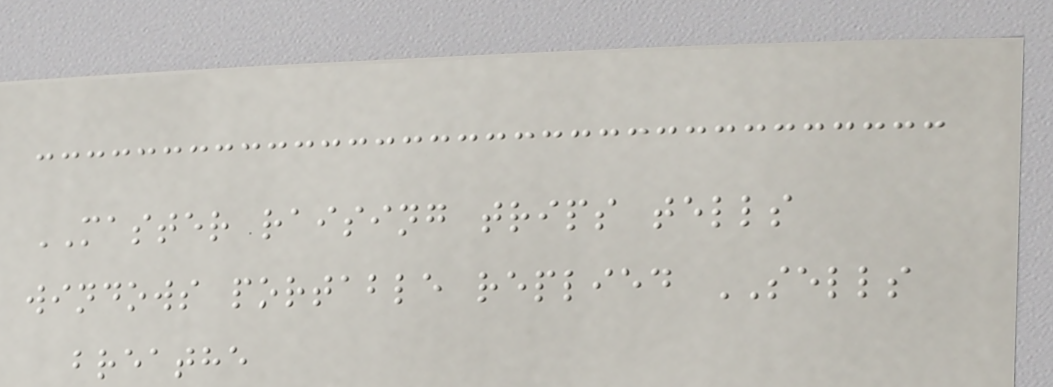MASTER raising trips tells
windows portable replied SELLS
breathe
